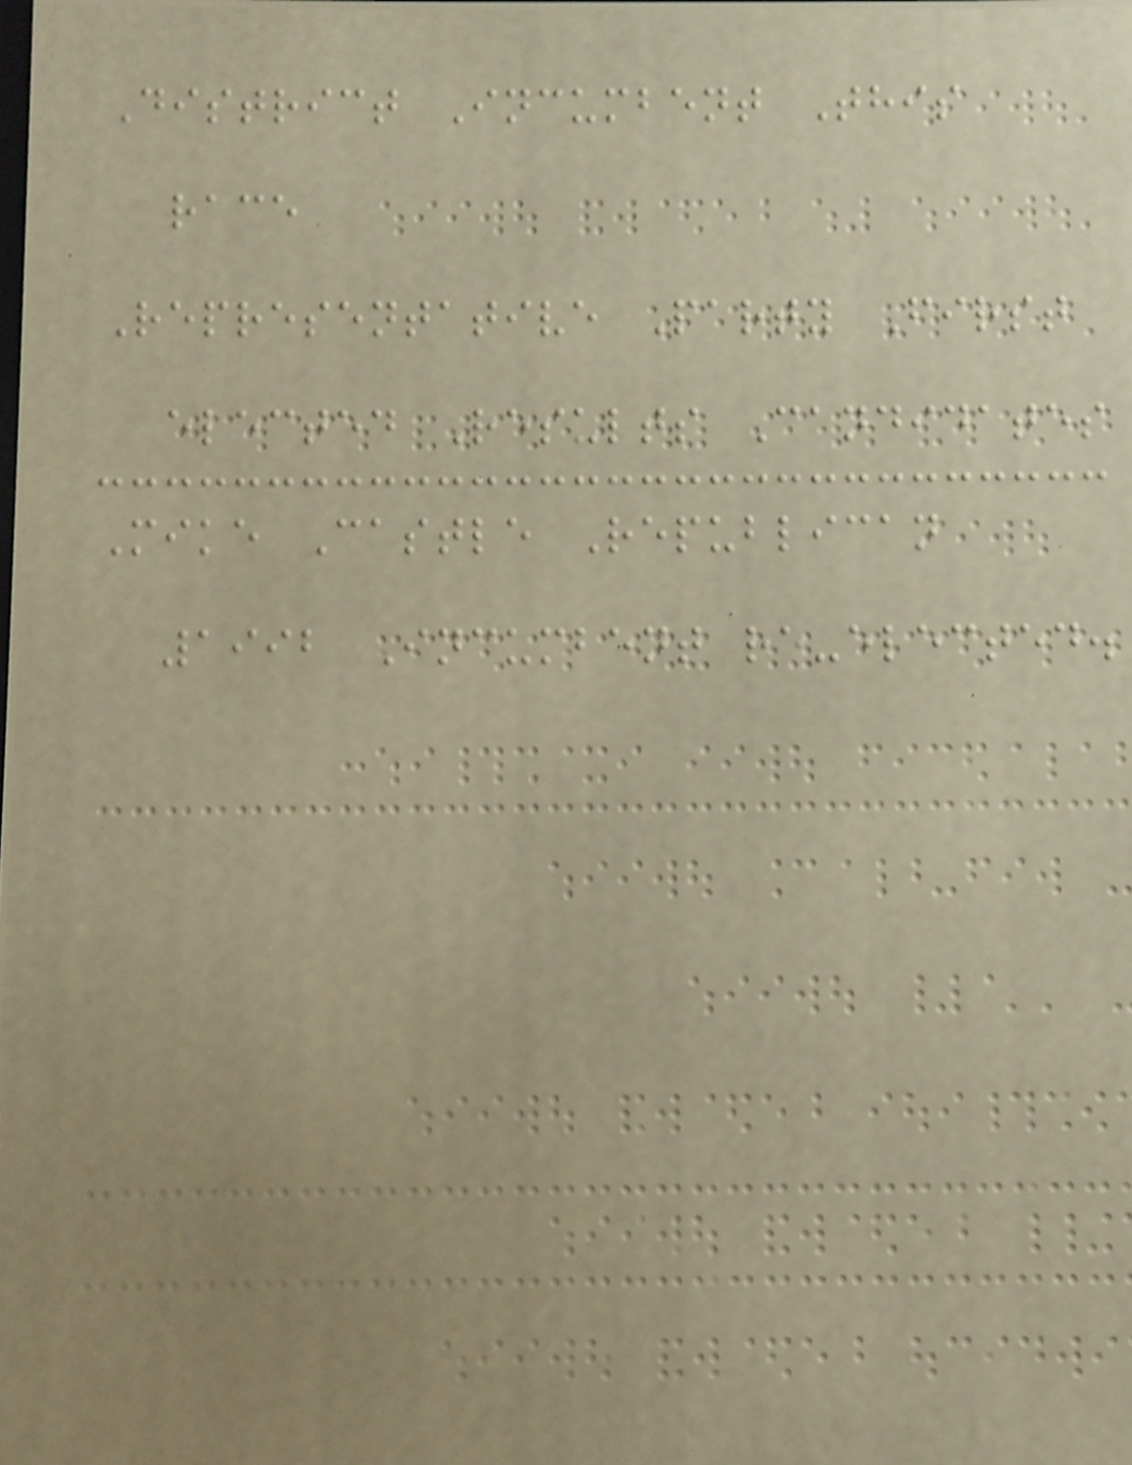District Incumbent This
race
Representative Party First
elected Results Candidates
Mike Castle Republican
1992 Incumbent re-elected.
